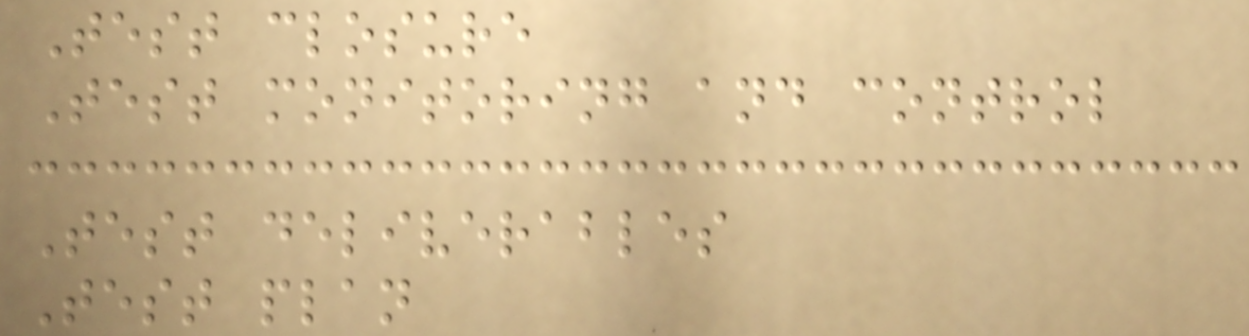Test closure
Test monitoring and control
Test deliverables
Test plan
